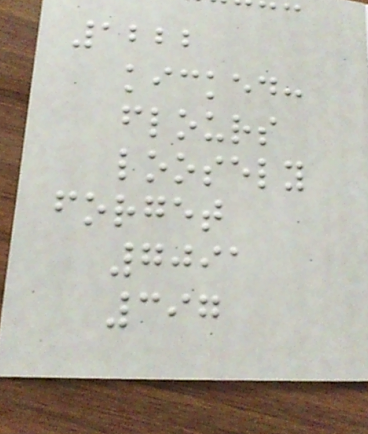1222
kicked:
flours
loosely
forget
7091
397
